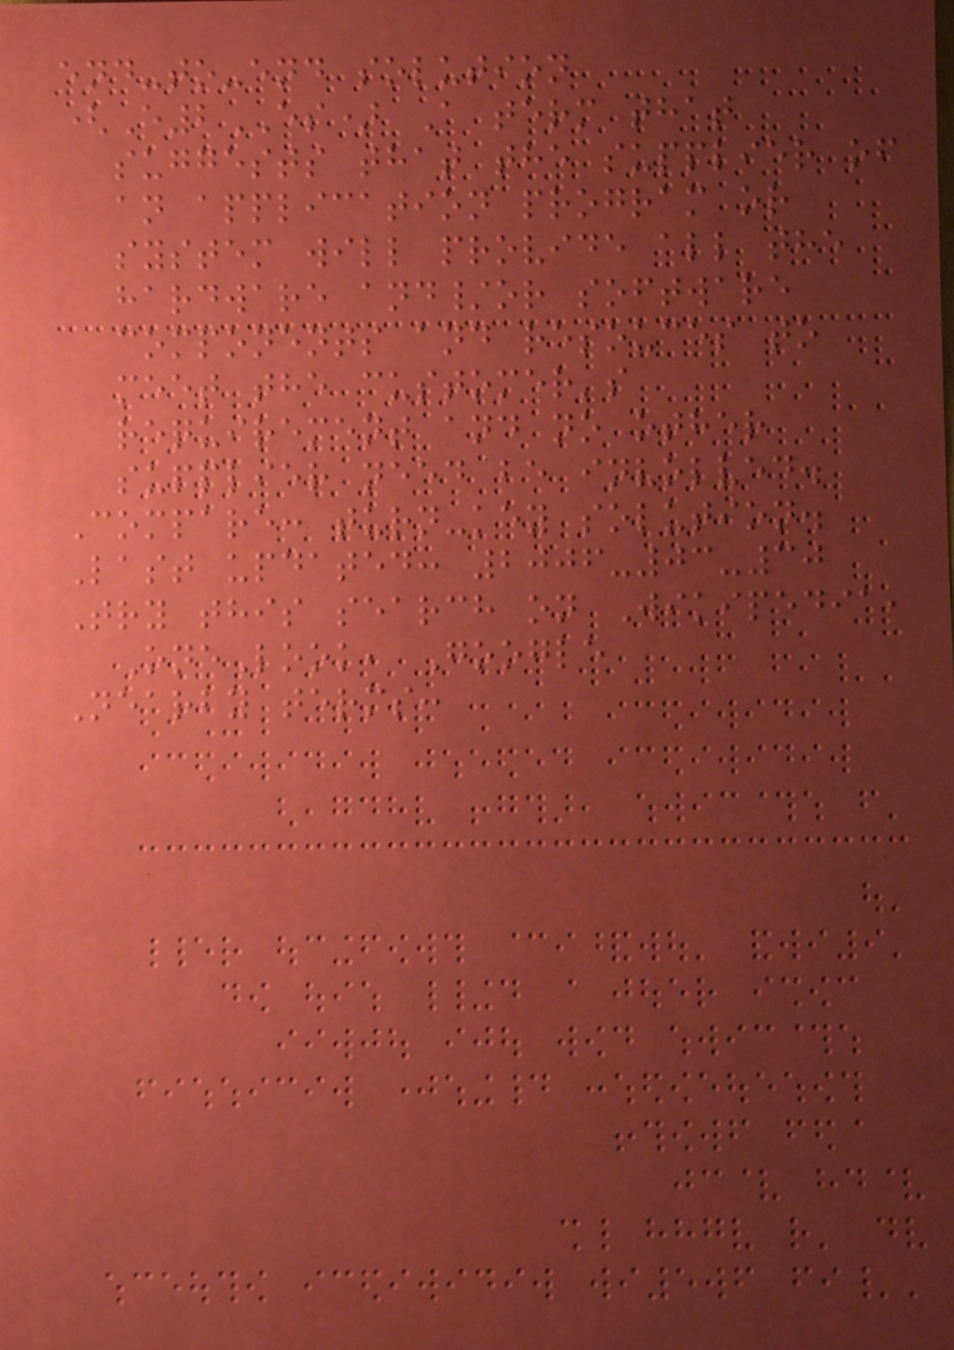end-to-end solution
(E2ES) A term that
suggests that the supplier of
an application program or
system will provide all the
hardware and/or software
components and resouces to
meet the customer's
requirement and no other
supplier need be involved.
Compare: turn-key solution.
Last updated: 2006-03-30
Try this search on Wikipedia,
OneLook, Google
Nearby terms:
